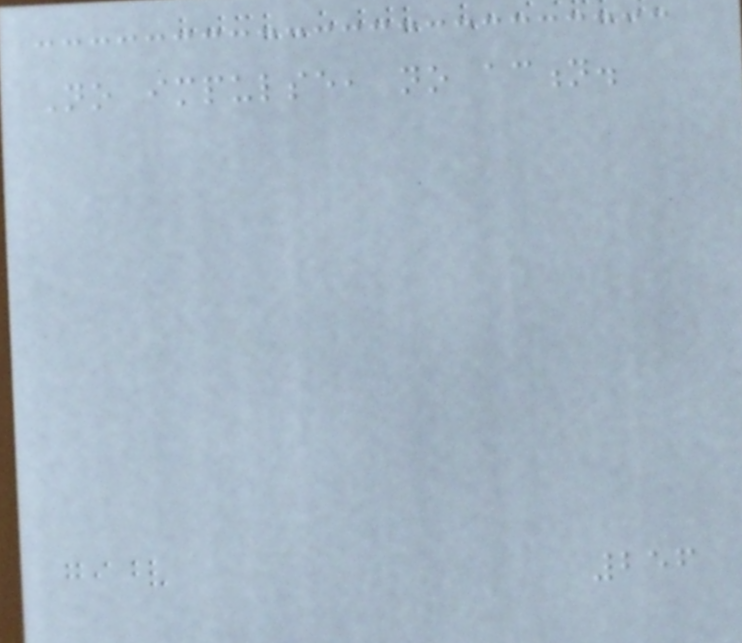No impulse, no action.
256
